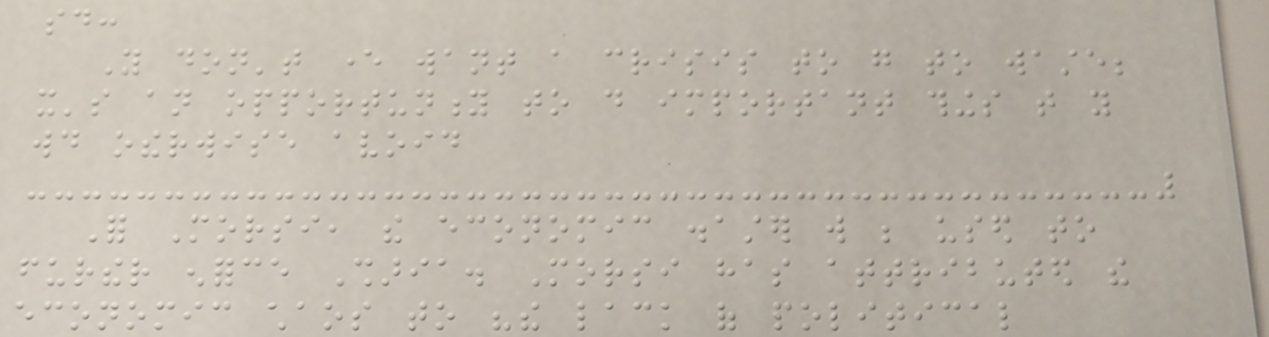said:
You don't ever want a crisis to go to waste;
it's an opportunity to do important things that you
would otherwise avoid
For Morsi, the economic disaster will be used to
further enforce Sharia. Morsi has attributed the
economic chaos to "the lack of political
